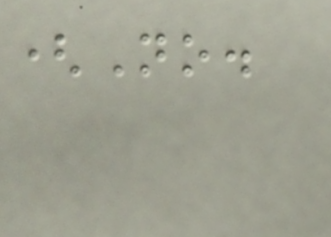(No.
